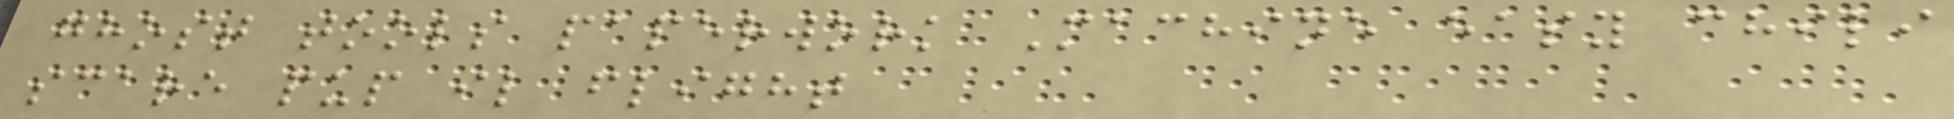ghost tools paperwork Machine easy chili
scare pup il flight
